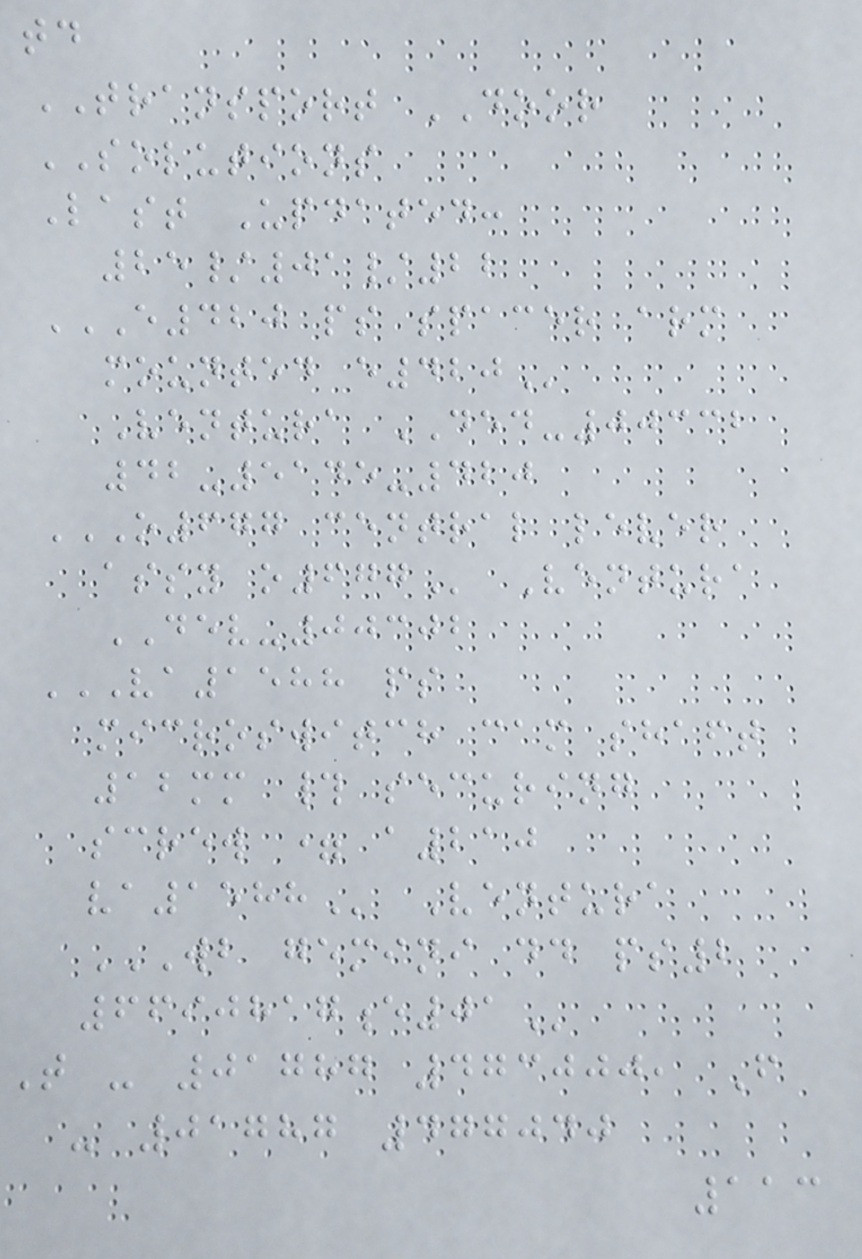td
TRANSPORT DOOR
SOLUTIONS
Last Updated:
25/01/22
E420 PS SPACER ARM
MOUNTED E420
Ventura DED-00332
42-5145-420
O677 CENTRAL LEVER
ASSY O677 Ventura
DEV-00302
VA1588 PS
MICROSWITCH CAM SHAFT
12MM # SECURING
SCREW = A210
VA1588 Ventura
WB GEMINI DD PS2
6690817E01
T - 01787 473000, F
- 01787 477040
113
